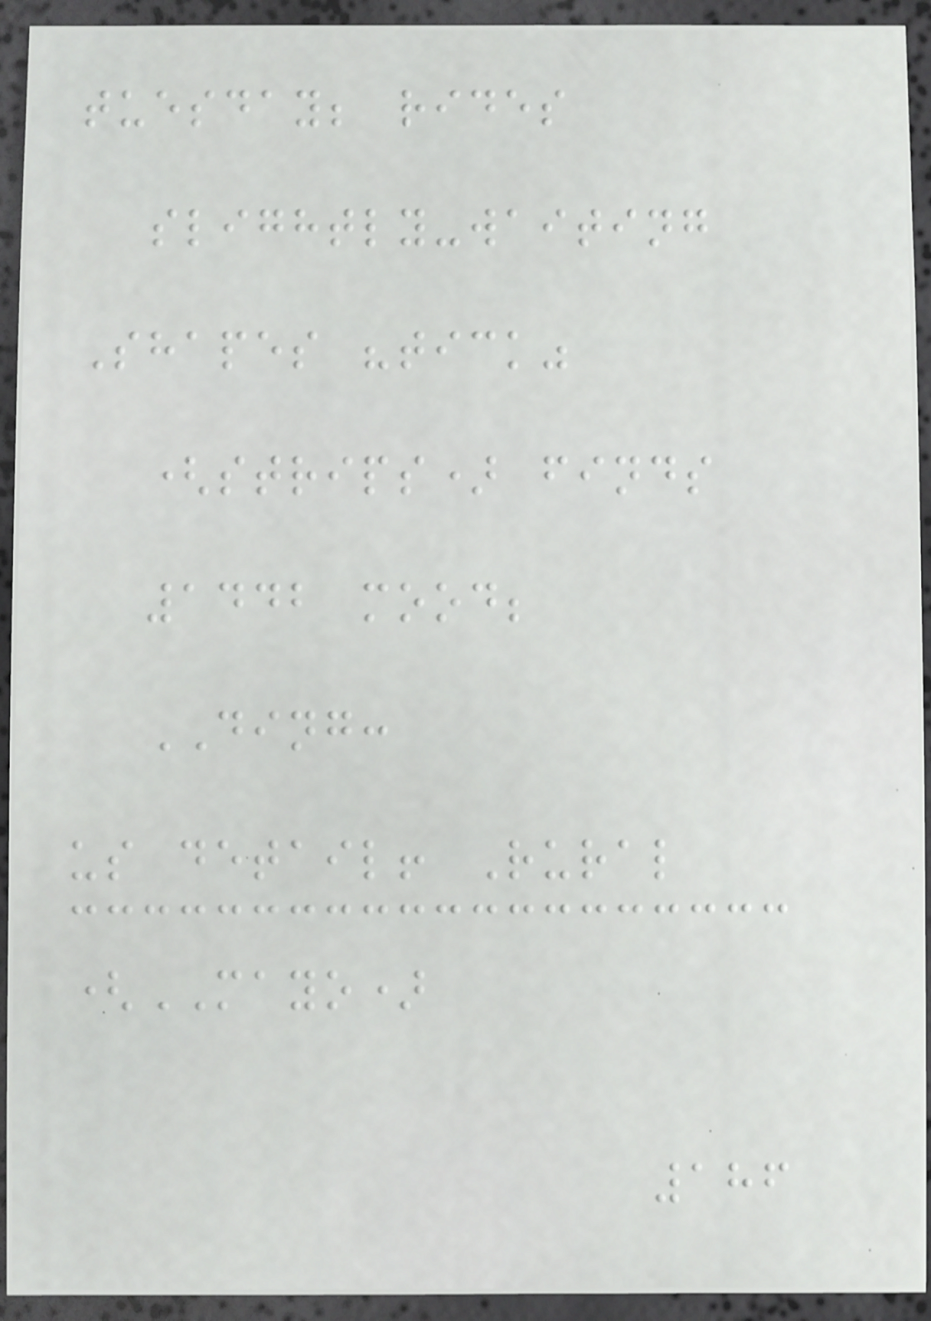tuesday; rides
slightly-waiting
Shapes "tick"
(strips) finds
1442 mood;
DING:
us detail! Rural
(MAYO)
186
